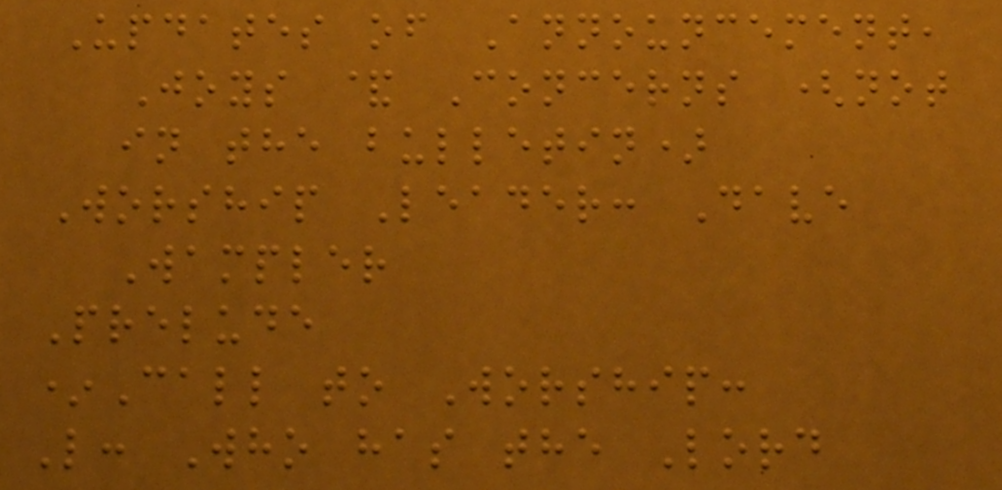Updates of Announcement,
Joys & Concerns (not
in the bulletin)
Worship Leader: Dave
Wampler
Prelude
*Call to Worship:
L: Who has the Lord
